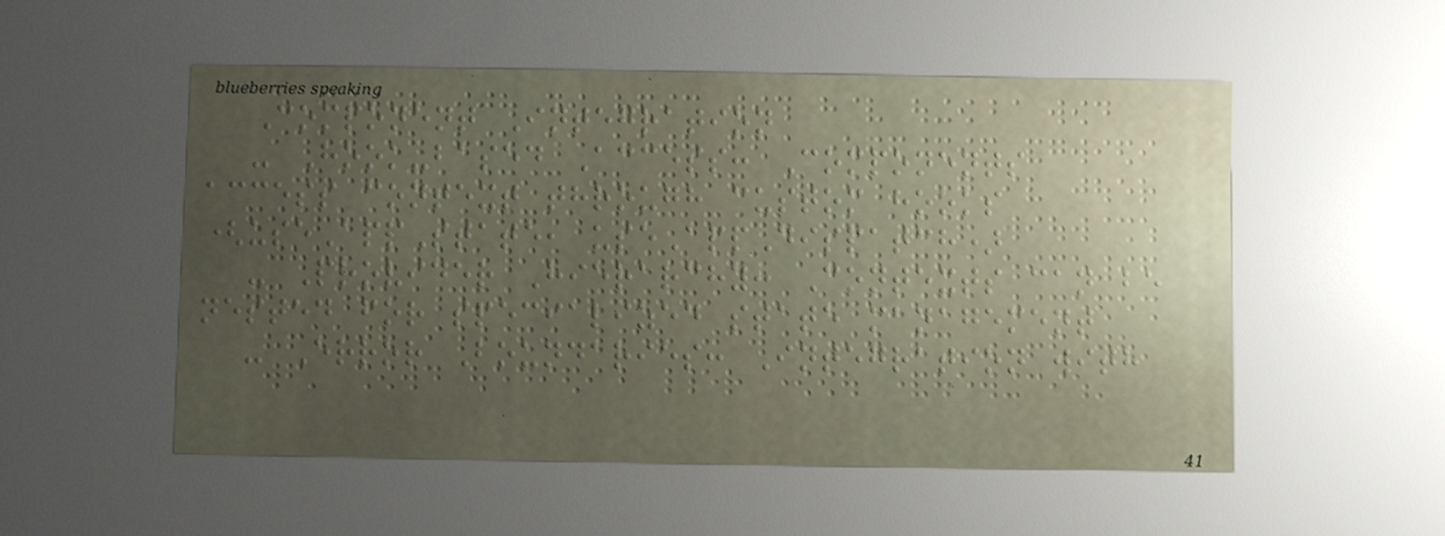Component Integration
- Hook-based Access: Components
access context through custom hooks
(useAppState, useAppDispatch)
- Provider Hierarchy: Contexts can be
nested for specialized state management
- Error Boundaries: Integration with
